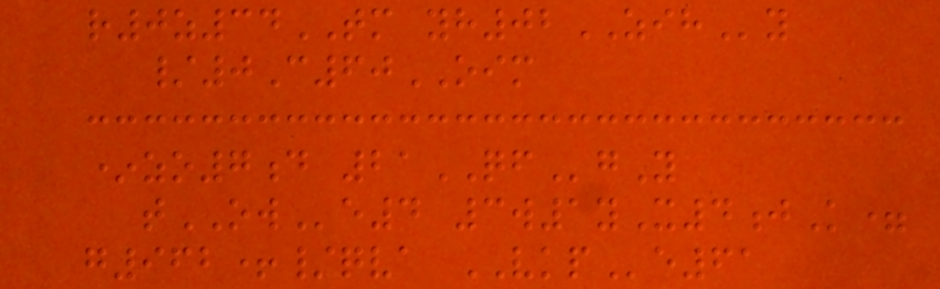r0z34TM yh02ZIHy
/0C60OIM
*zo7d 21QFgY
tOWe4 3w1yX4jK=
g962+/qva VKPe61
